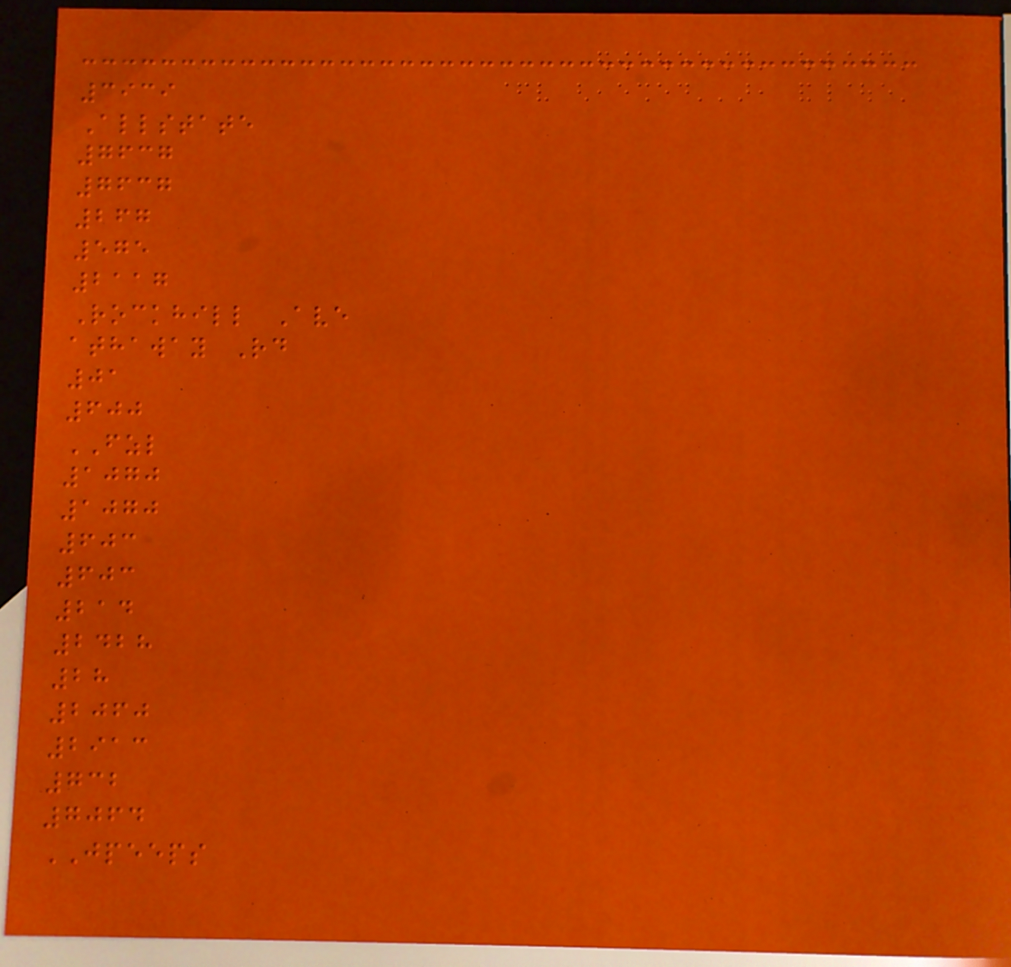3939
Allstate
7637
7637
267
575
2117
Rockhill Ave
athaway Rd
01
600
FZL
1070
1070
603
603
214
2428
28
2060
2913
732
7064
JPEEPS
